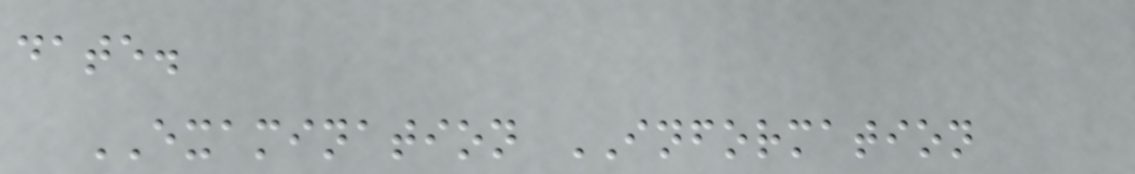date.
EXAMINATION INFORMATION
